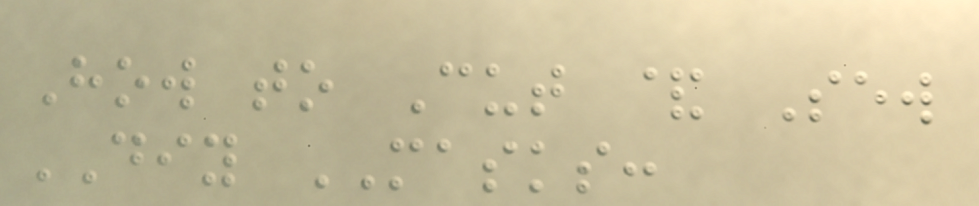How to Cut & Sew
DIY MASKS:
